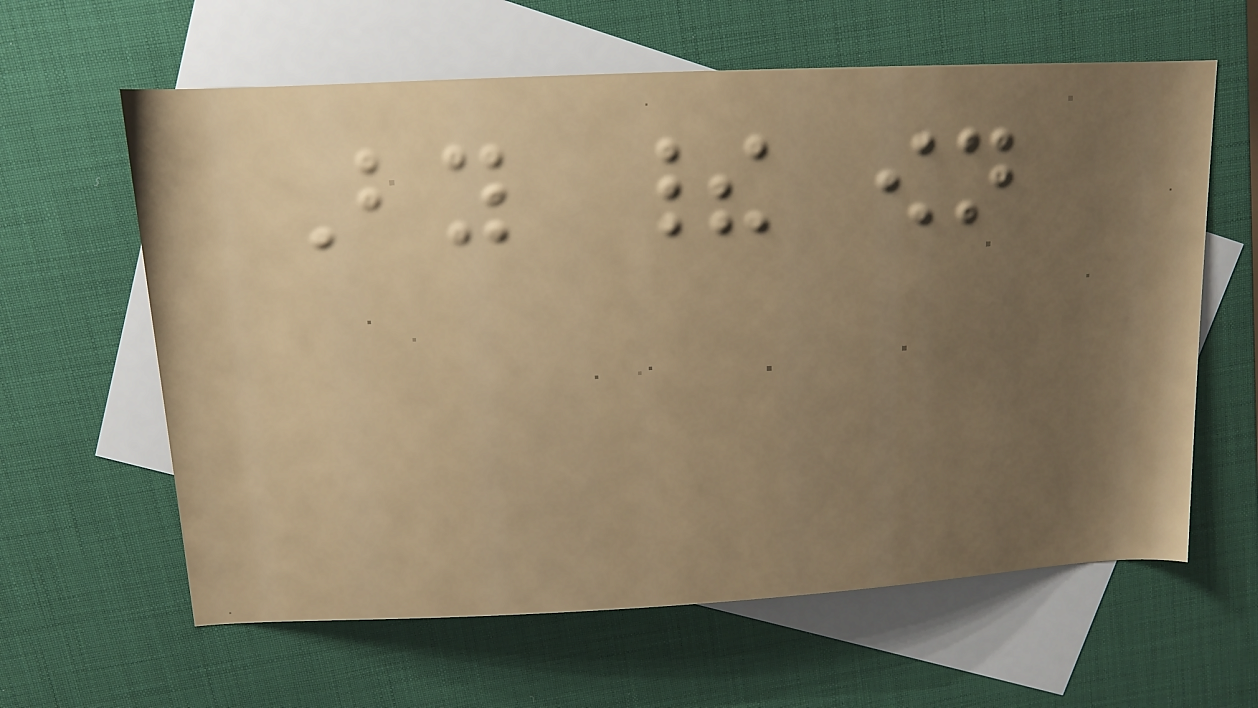By their own
